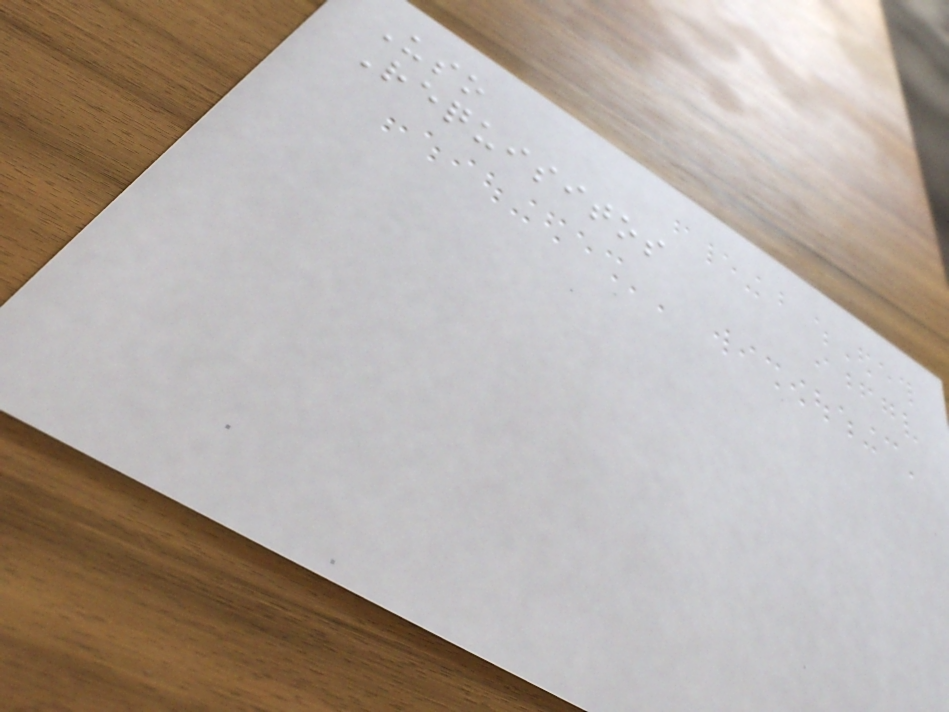Uso
Requisitos
